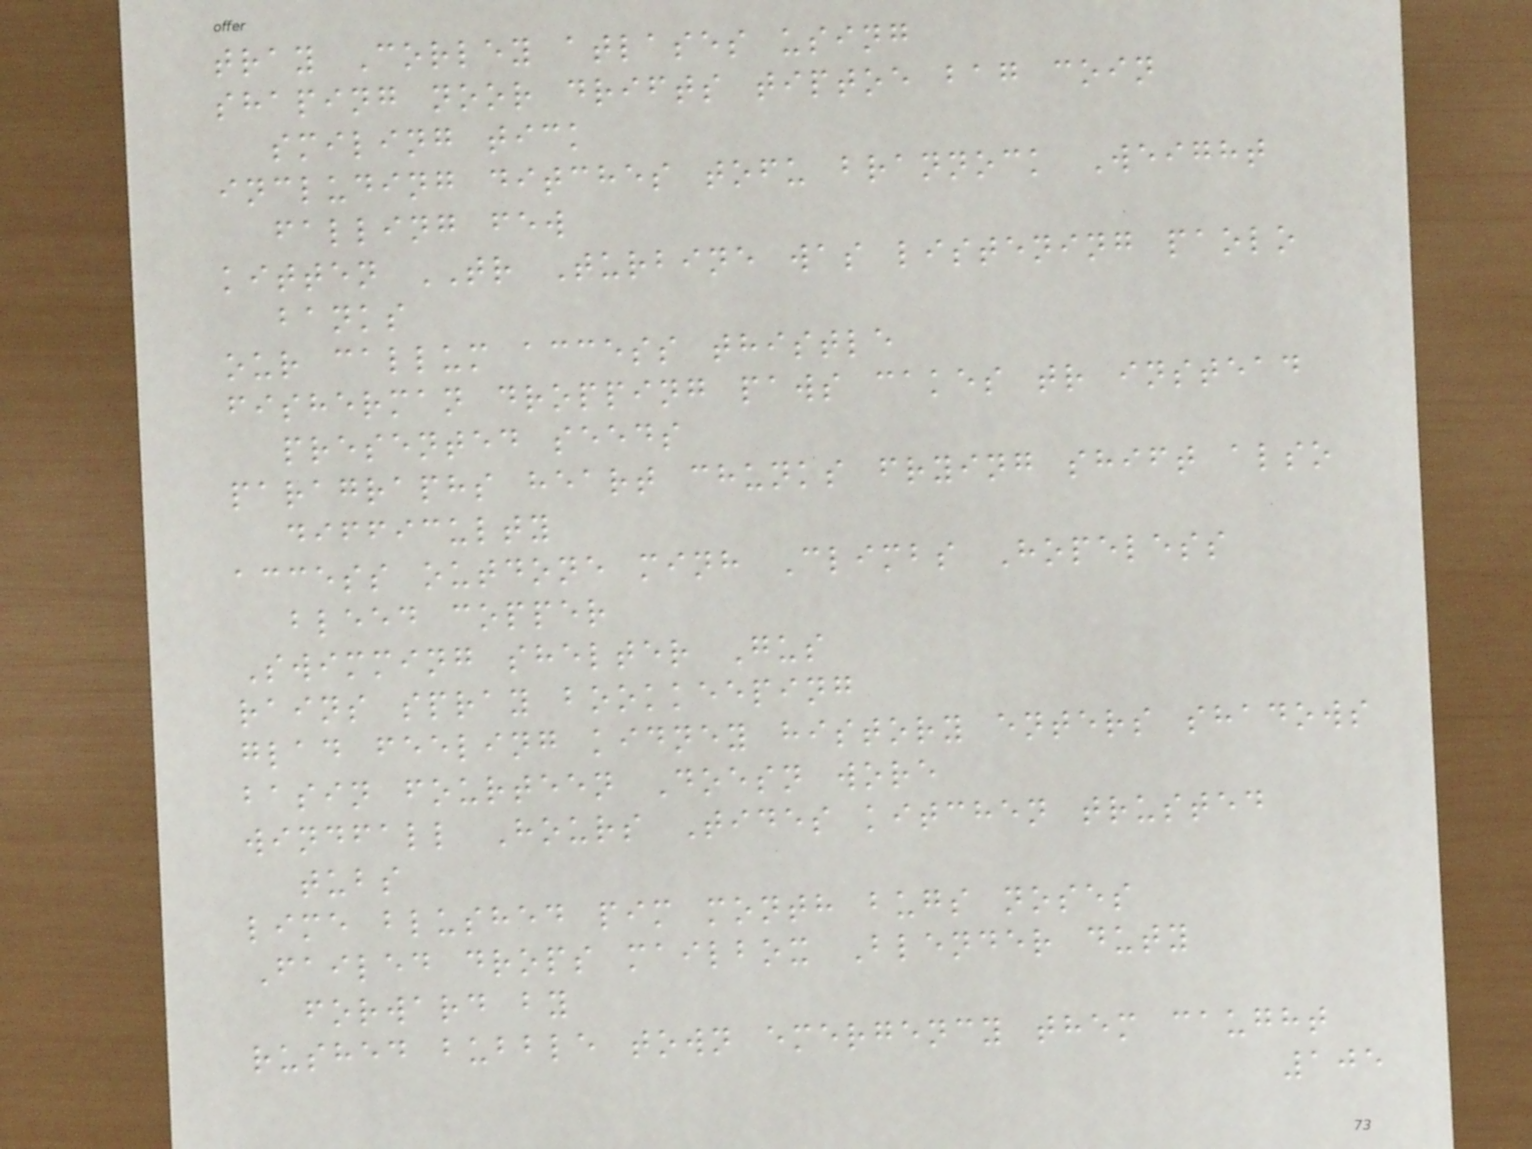tray Corley atlases using
shaping noor drifts tiptoe bag coin
smiling tick
including ditches tofu brannock Weight
falling few
kitten TR Turbine was listening paolo
banks
our callum access thistle
fisherman dropping paws cakes tr instead
presented seeds
paragraphs heart chunks frying shift also
difficulty
access outdone minh Climbs Hopeless
bleed copper
Swimming shelter Gus
rains spray bookkeeping
glad feeling kidney history enters shadows
basin fourteen Doesn wore
windfall Hours Tides kitchen trusted
tubs
lime blushed pim month bugs noses
Failed drops mailbox Blender duty
forward by
rushed bubble town emergency them caught
105
